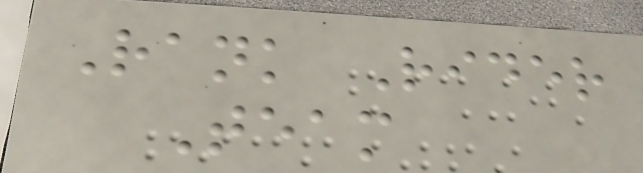Rank Rider
Team
